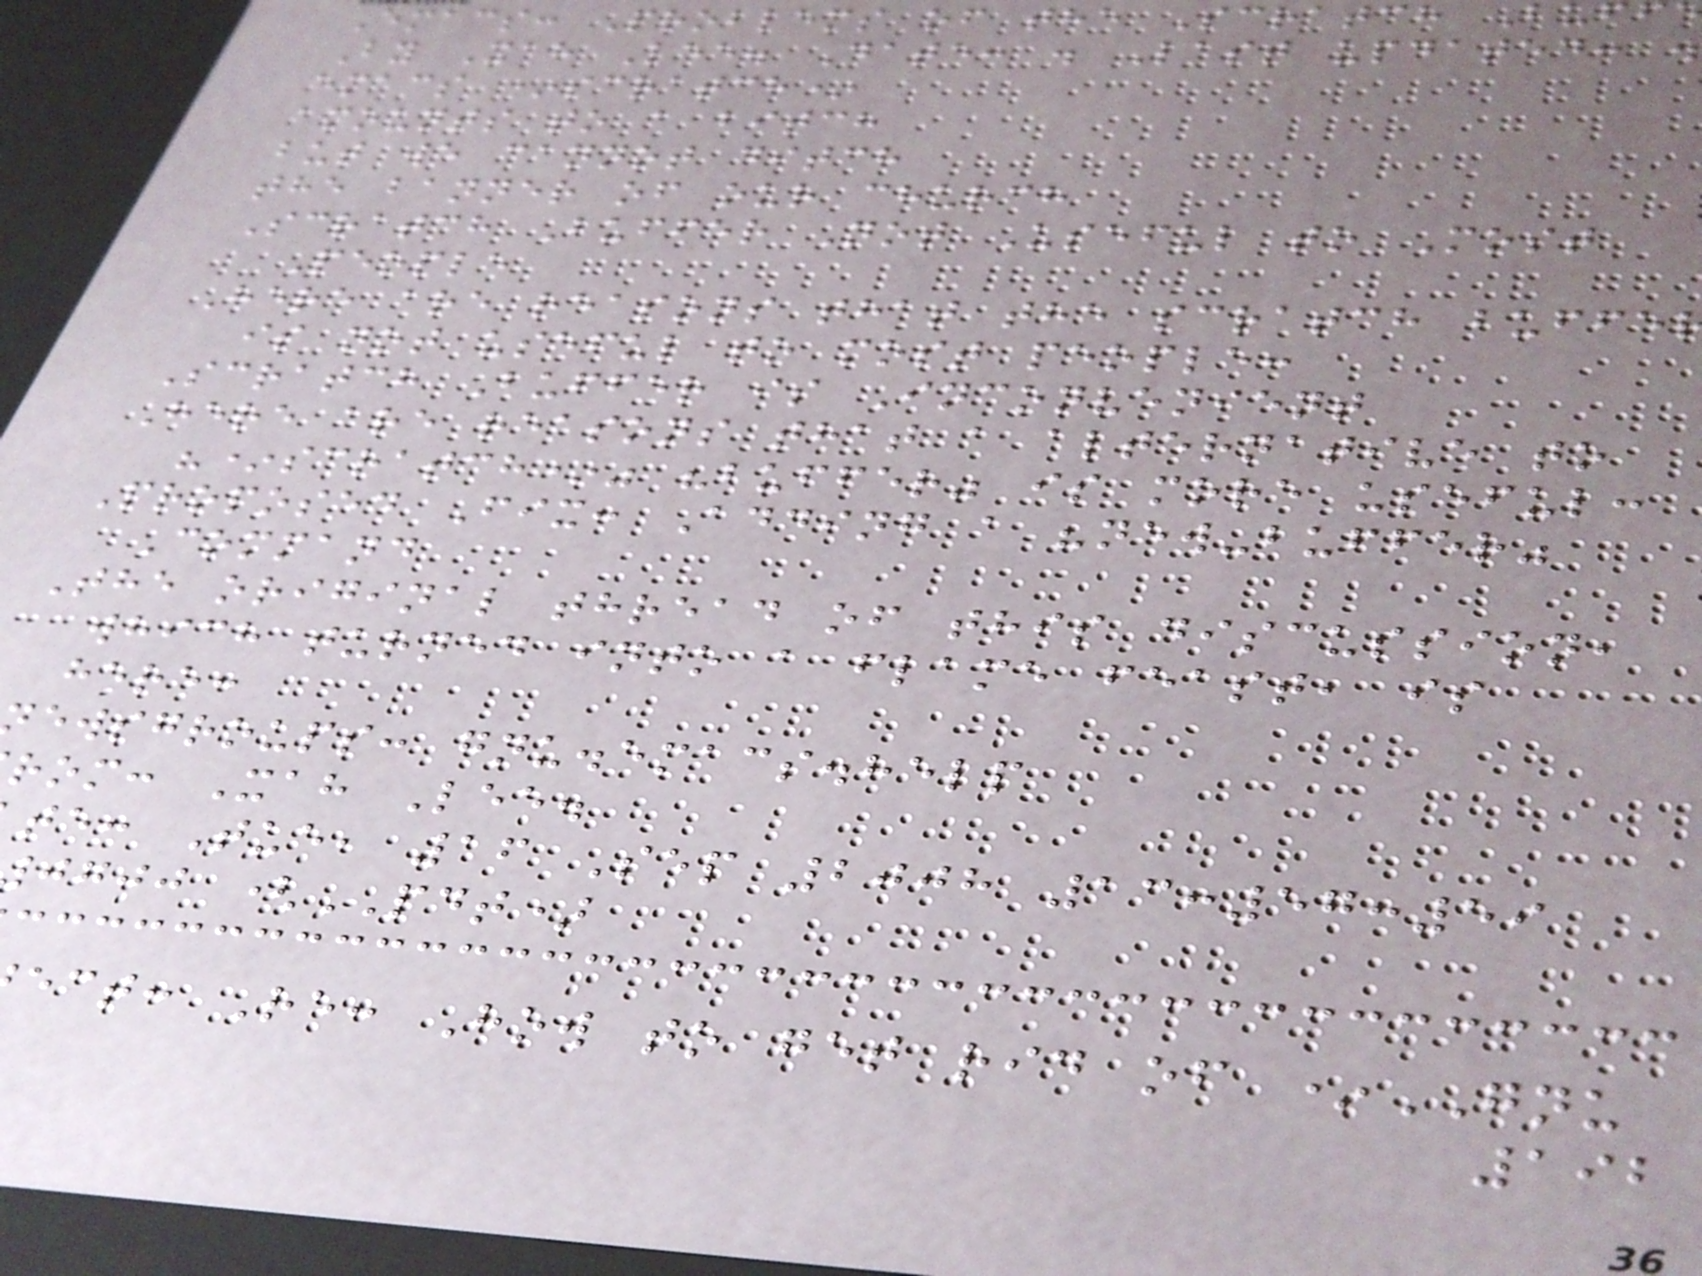Emacs: Problems of the Scratch B
By Xah Lee. Date: . Last updated: .
emacs *scratch*
amounts to a bitch
but we cannot ditch
the banner of our church
Scratch Buffer Not Useful to Most
People
Here are reasons that the scratch buffe
is not useful to most people:
Scratch Buffer is Inconvenient
Here are reasons that a alternative to
"*scratch*" "buffer" is more useful:
Proposed Fix: Adding a "new-buffer"
Command
The original thread of this discussion,
which turned into a flame feast, is
here:
ewsgroups: gnu.emacs.help
rom: Xah Lee.
te: Tue, 16 Sep 2008 13:57:59
jgjj (PDT)
ect: Re: How to get rid of *GNU
192
